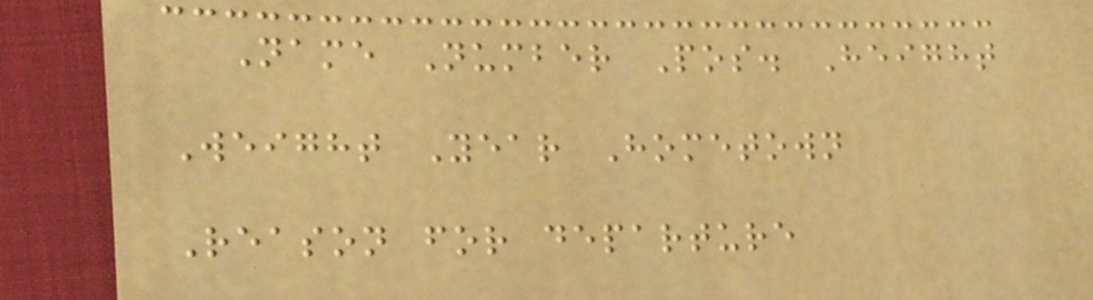Name Number Pos. Height
Weight Year Hometown
Reason for departure
